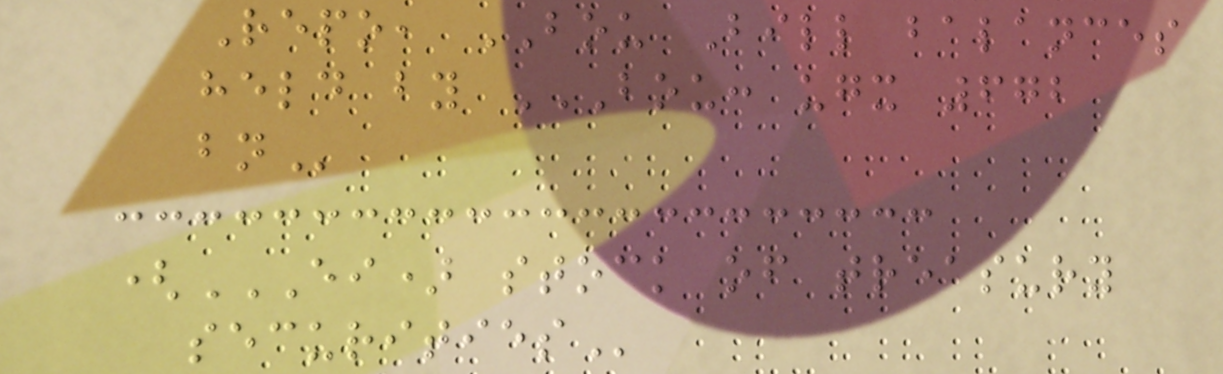Repo, BOU Bill balances
held by BOU: UGX 672
BN
(EI) STOCK OF TREASURY
SECURITIES
